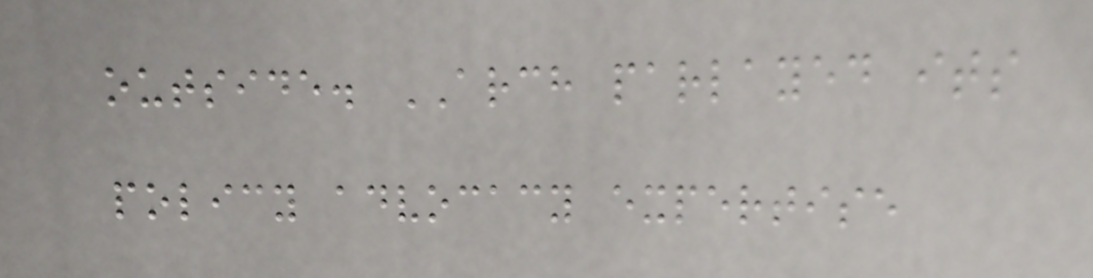outside. ARCH parlayed its
policy advocacy expertise
